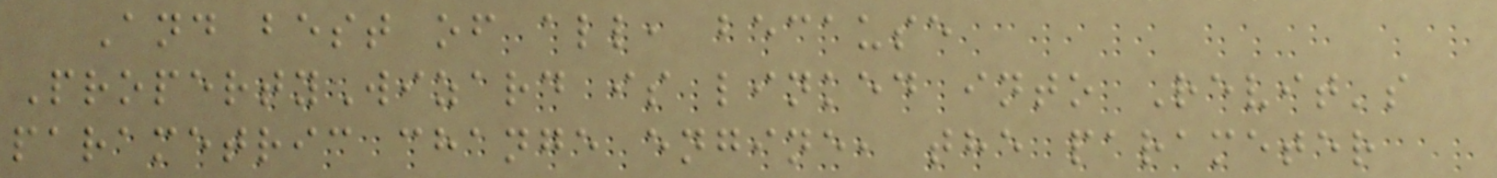And best of all, because
PropertyWizard is linked into Revit's
parametric change engine, the parameter
